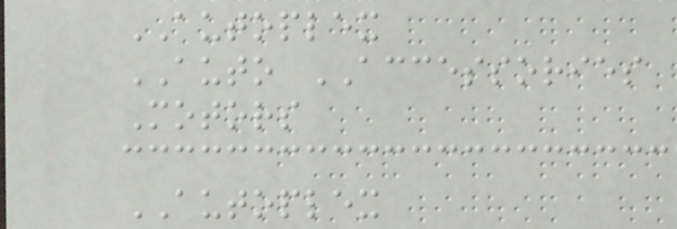AUTOPLEX
AUTO ACCESSORIES
Motors
AUTOPLEX
